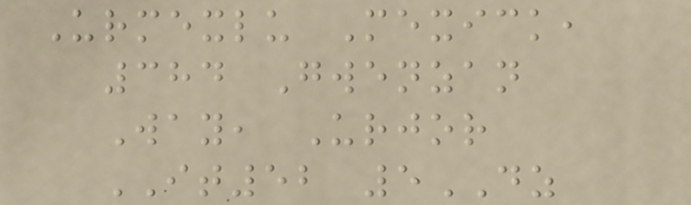Urmexlu Mexick,
384 Gwenzan
Way, Urjor
IT52 5DZ
